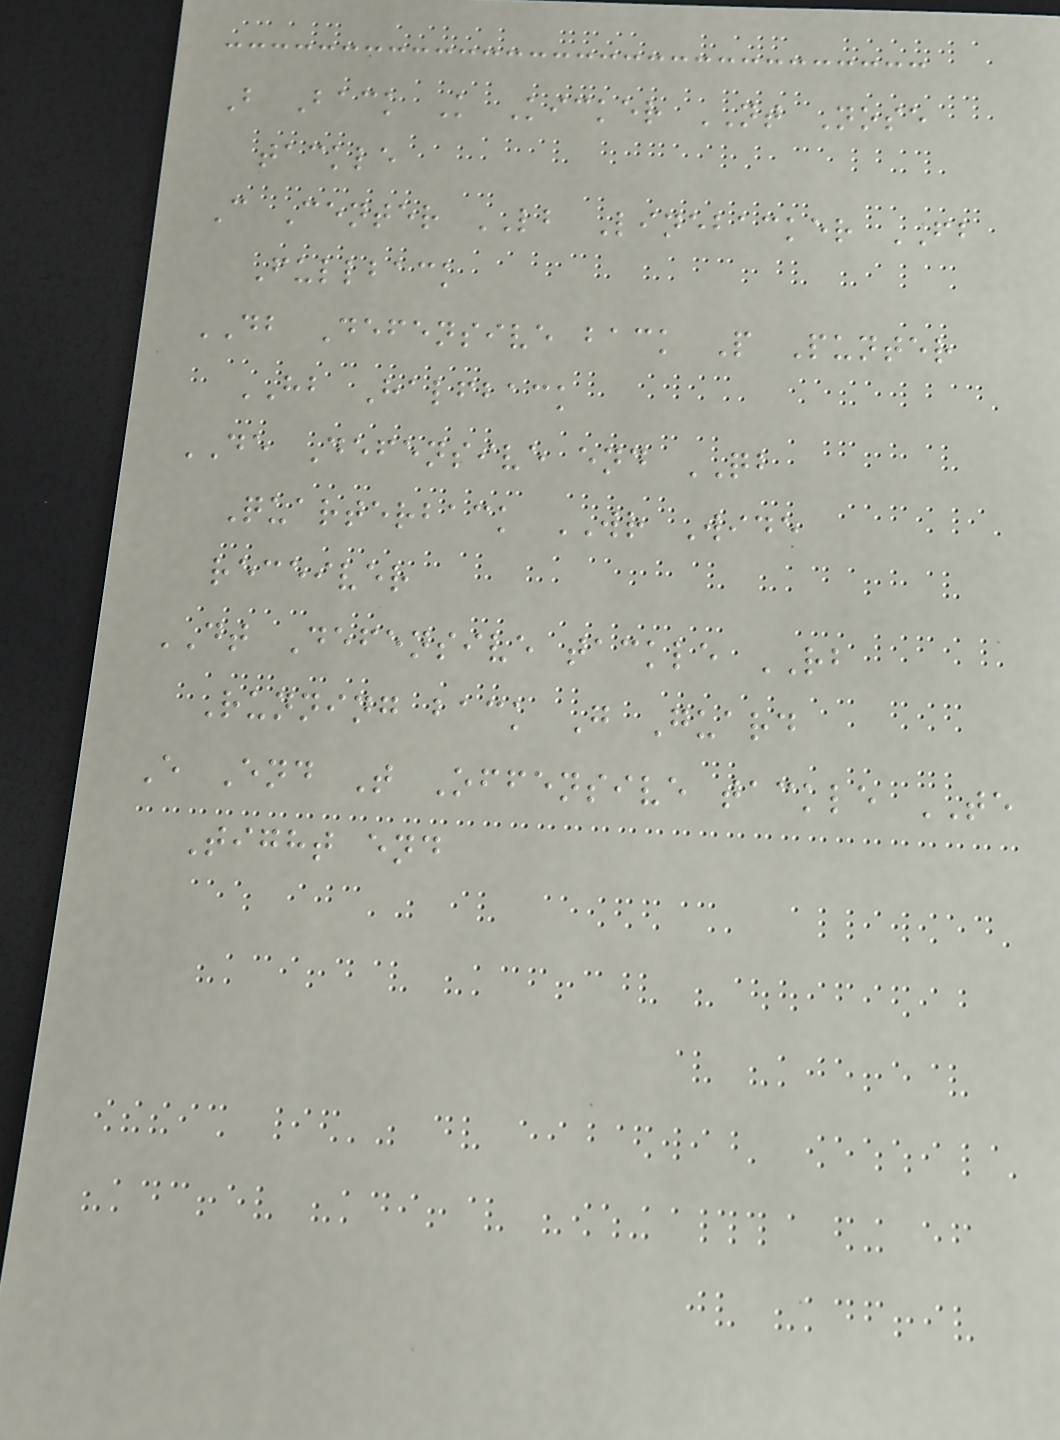B Back K Kicker NT Nose
tackle
C Center LB Linebacker FB
Fullback
DB Defensive back P Punter
HB Halfback
DE Defensive end QB
Quarterback WR Wide
receiver
DT Defensive tackle RB
Running back G Guard
E End T Offensive tackle TE
Tight end
